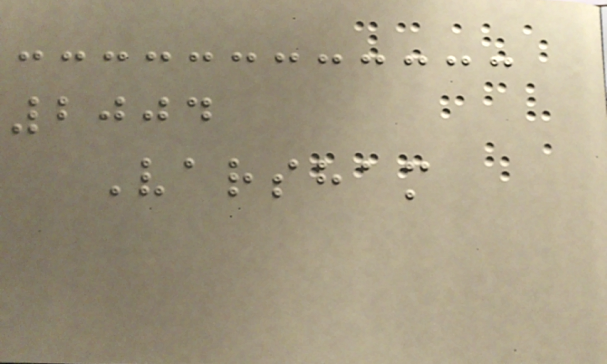2004
Varsham
